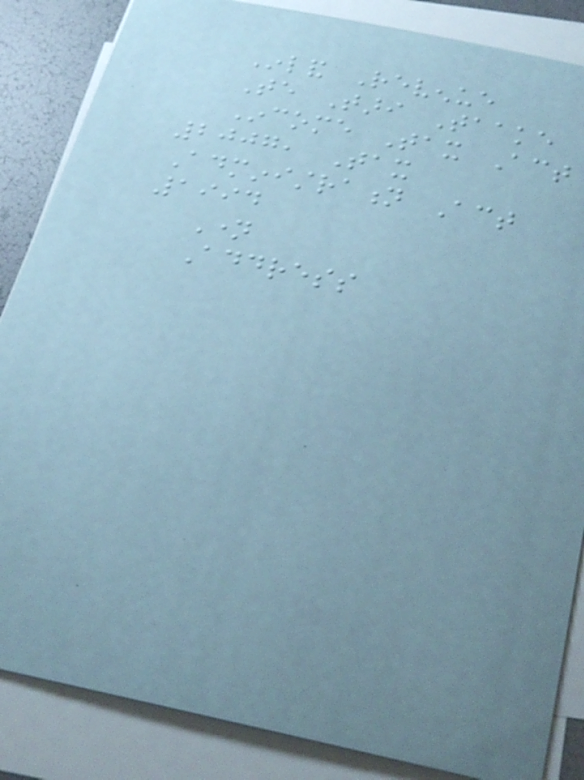Inland Revenue
Te Tari Taake
Income Tax Act
2007, Tax
Administration Act
1994
Name
Address
